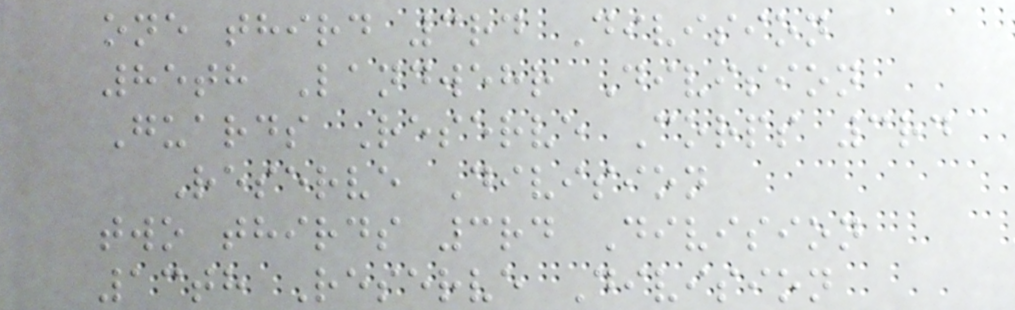one third 3rd Division
85th Landwehr Division
Guards Reserve Corps 3rd
Reserve Division
two thirds 3rd Division
13th Reserve Division
